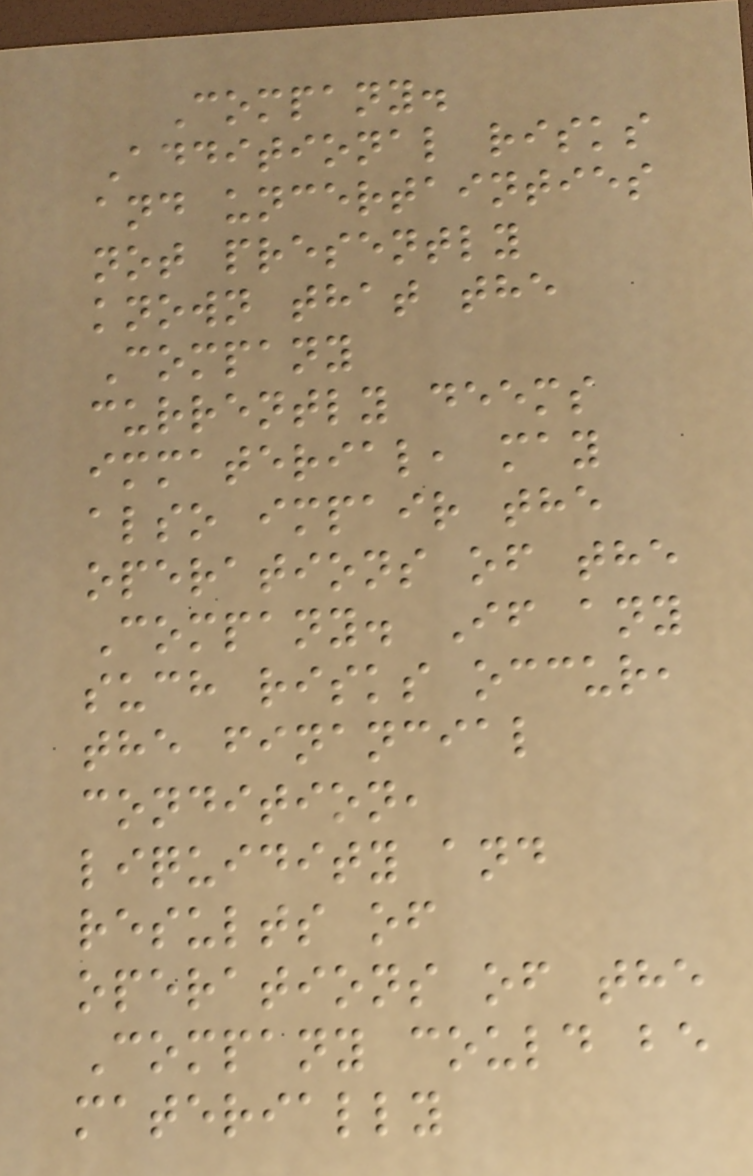Company.
Additional risks
and uncertainties
not presently
known that the
Company
currently deems
immaterial, may
also impair the
operations of the
Company. If any
such risks occur,
the financial
condition,
liquidity and
results of
operations of the
Company could be
materially
